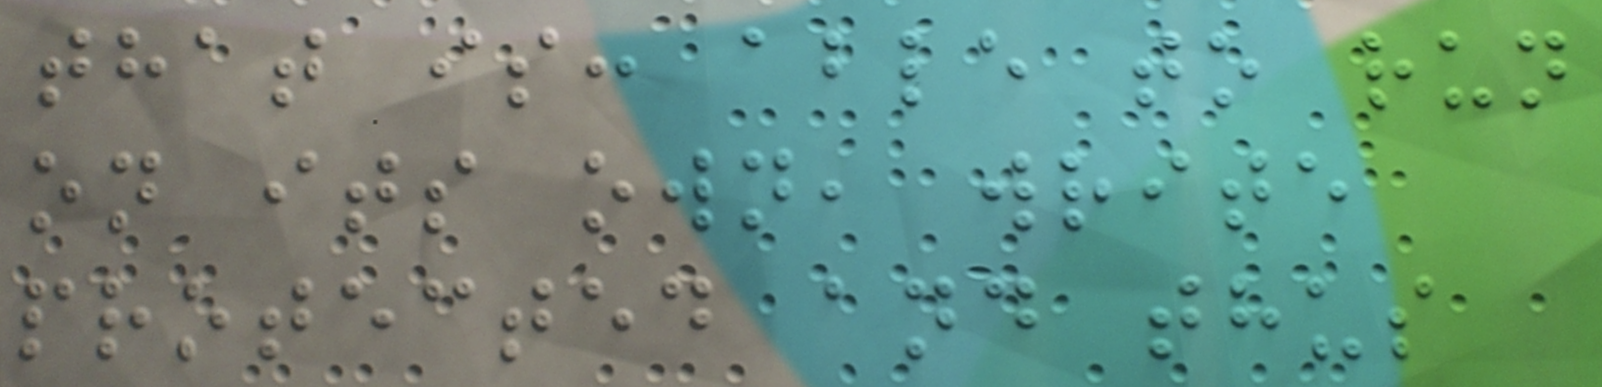that is: able to run
on its own, write
protected and thus
